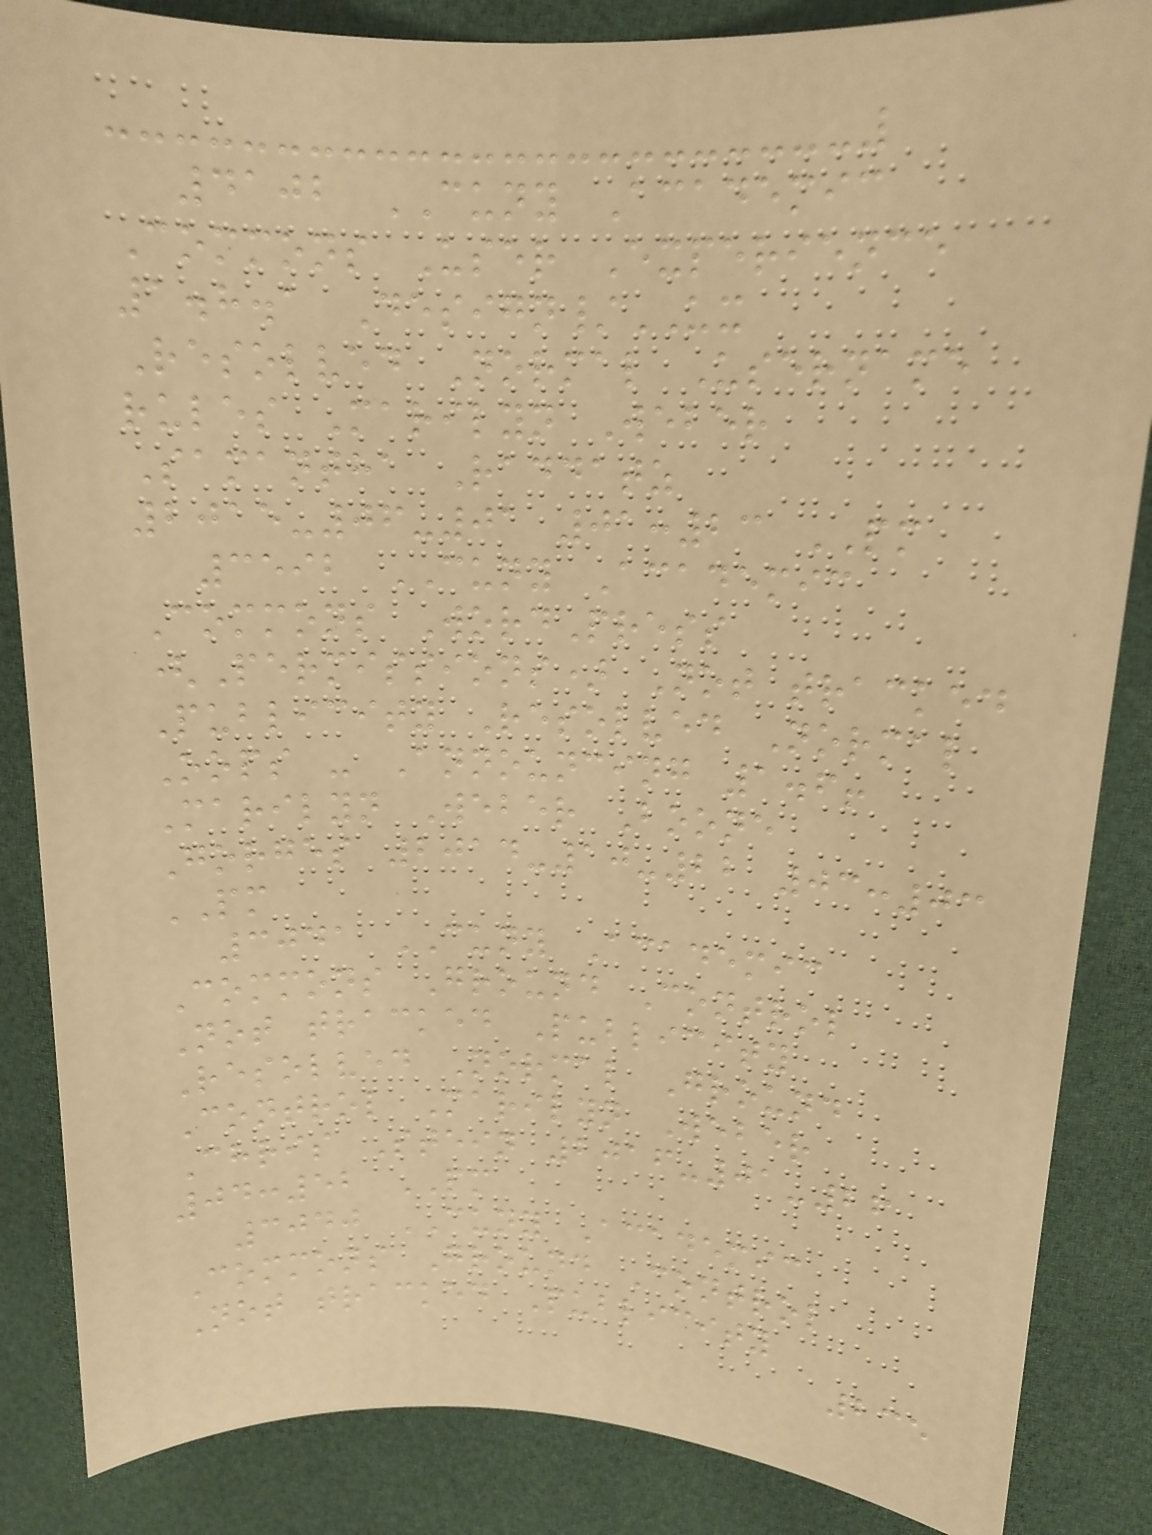4102 CUNY Academic
Commons User Experience
1.8.1 Design/UX
Resolved Normal Username
rules Marilyn Weber
Samantha Raddatz
2015-06-01 01:23 PM
3592 CUNY Academic
Commons WordPress
(Permissions) Not tracked
Publicity Resolved Normal
Oops - Announcing 1.6!
Marilyn Weber Boone
Gorges 2014-10-22 03:03
PM
3041 CUNY Academic
Commons Ground Control
Not tracked Publicity
Resolved Normal Ground
Control Marilyn Weber
Chris Stein 2016-01-26
04:52 PM
3040 CUNY Academic
Commons Ground Control
Not tracked Publicity
235
